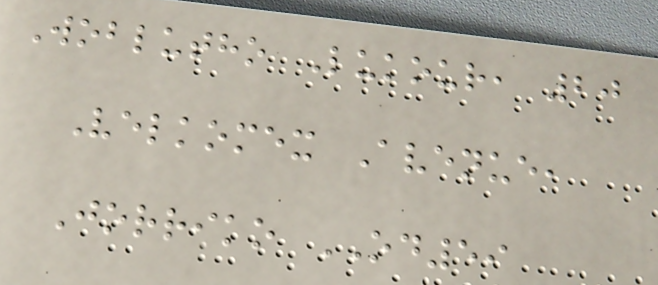Woblutho Lukour, 20
Velkomex Avenue,
Jorriko OD59
